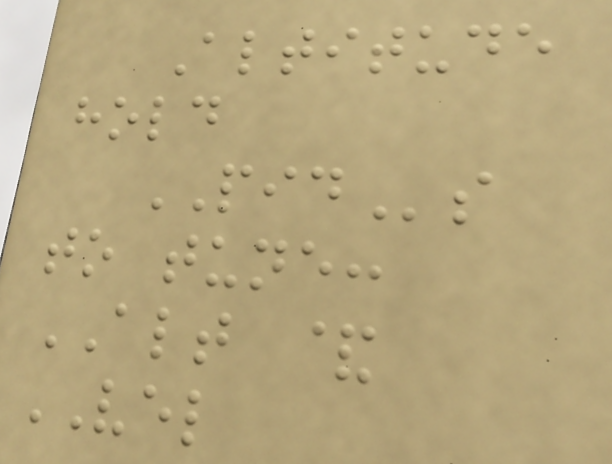Altitude
hold
PIDs
to tune:
ALT &
VEL
